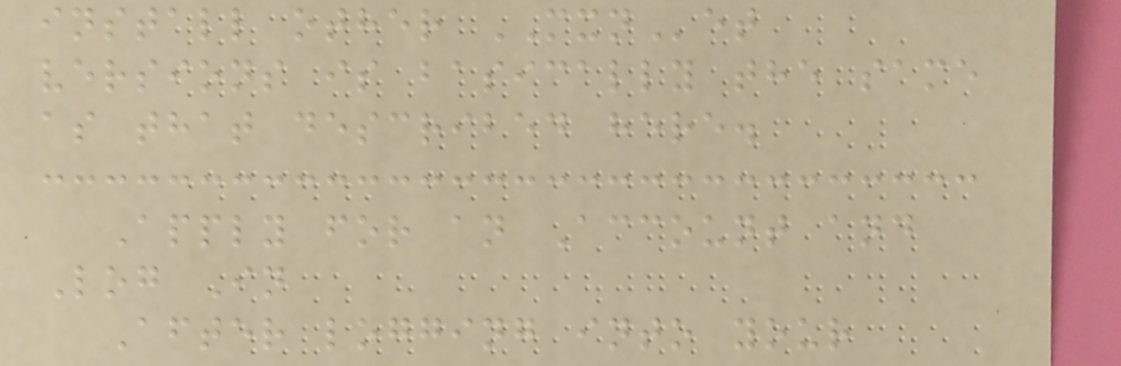install other MXNet
versions is basically the same
as that described here.
Apply for an Account and
Log In
After logging into your
